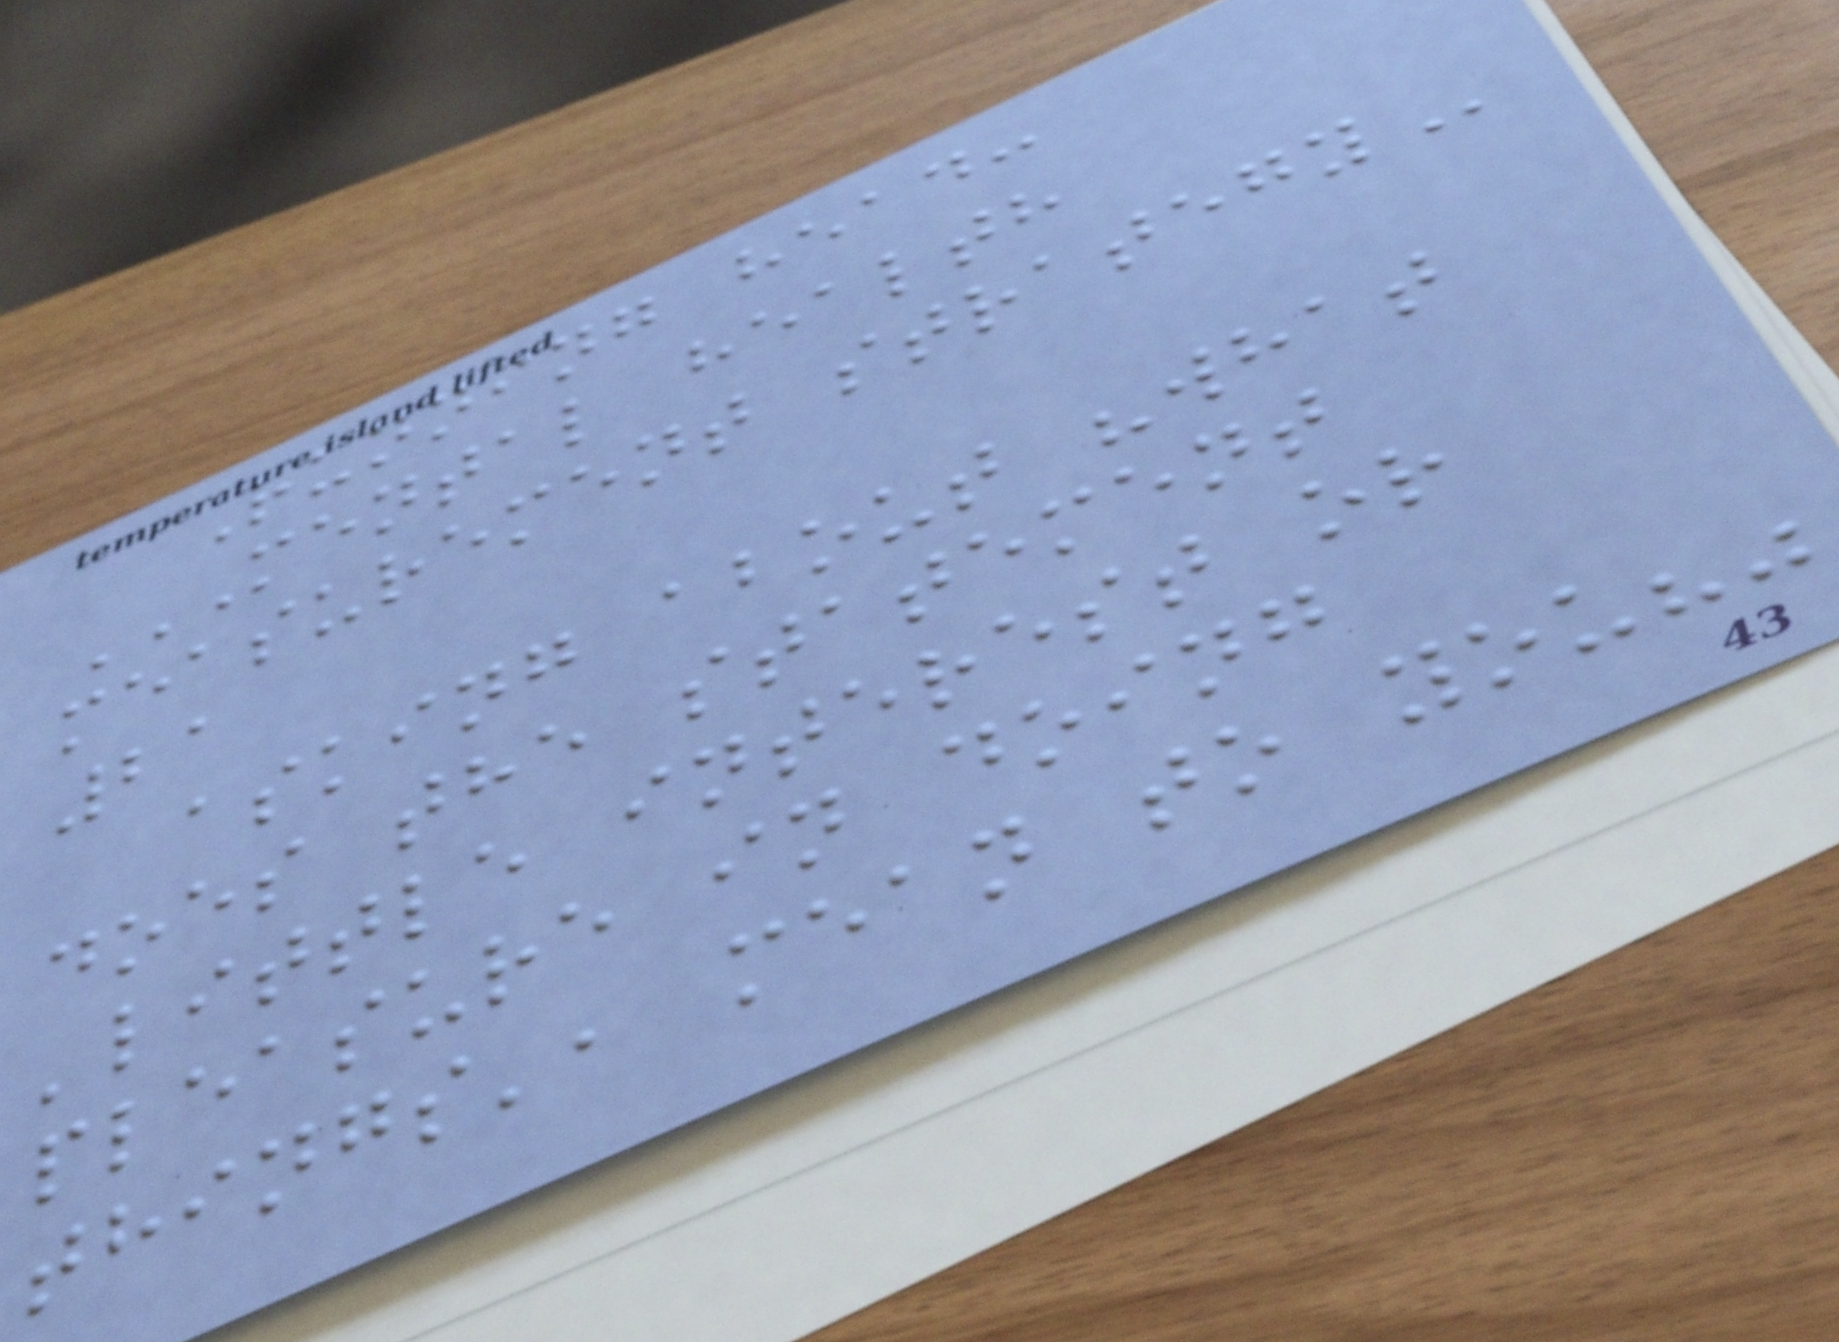Running head:
MENTAL HEALTH
MEASUREMENT STRATEGY
21
asking about "what
does the statement
'little interest or
pleasure in doing
things', mean to you?"
